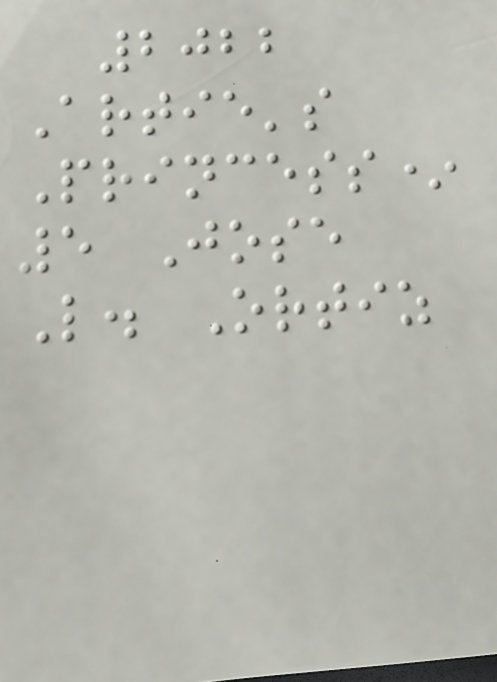2022
Artie's
Princess*
5 Jose
L. Ortiz
